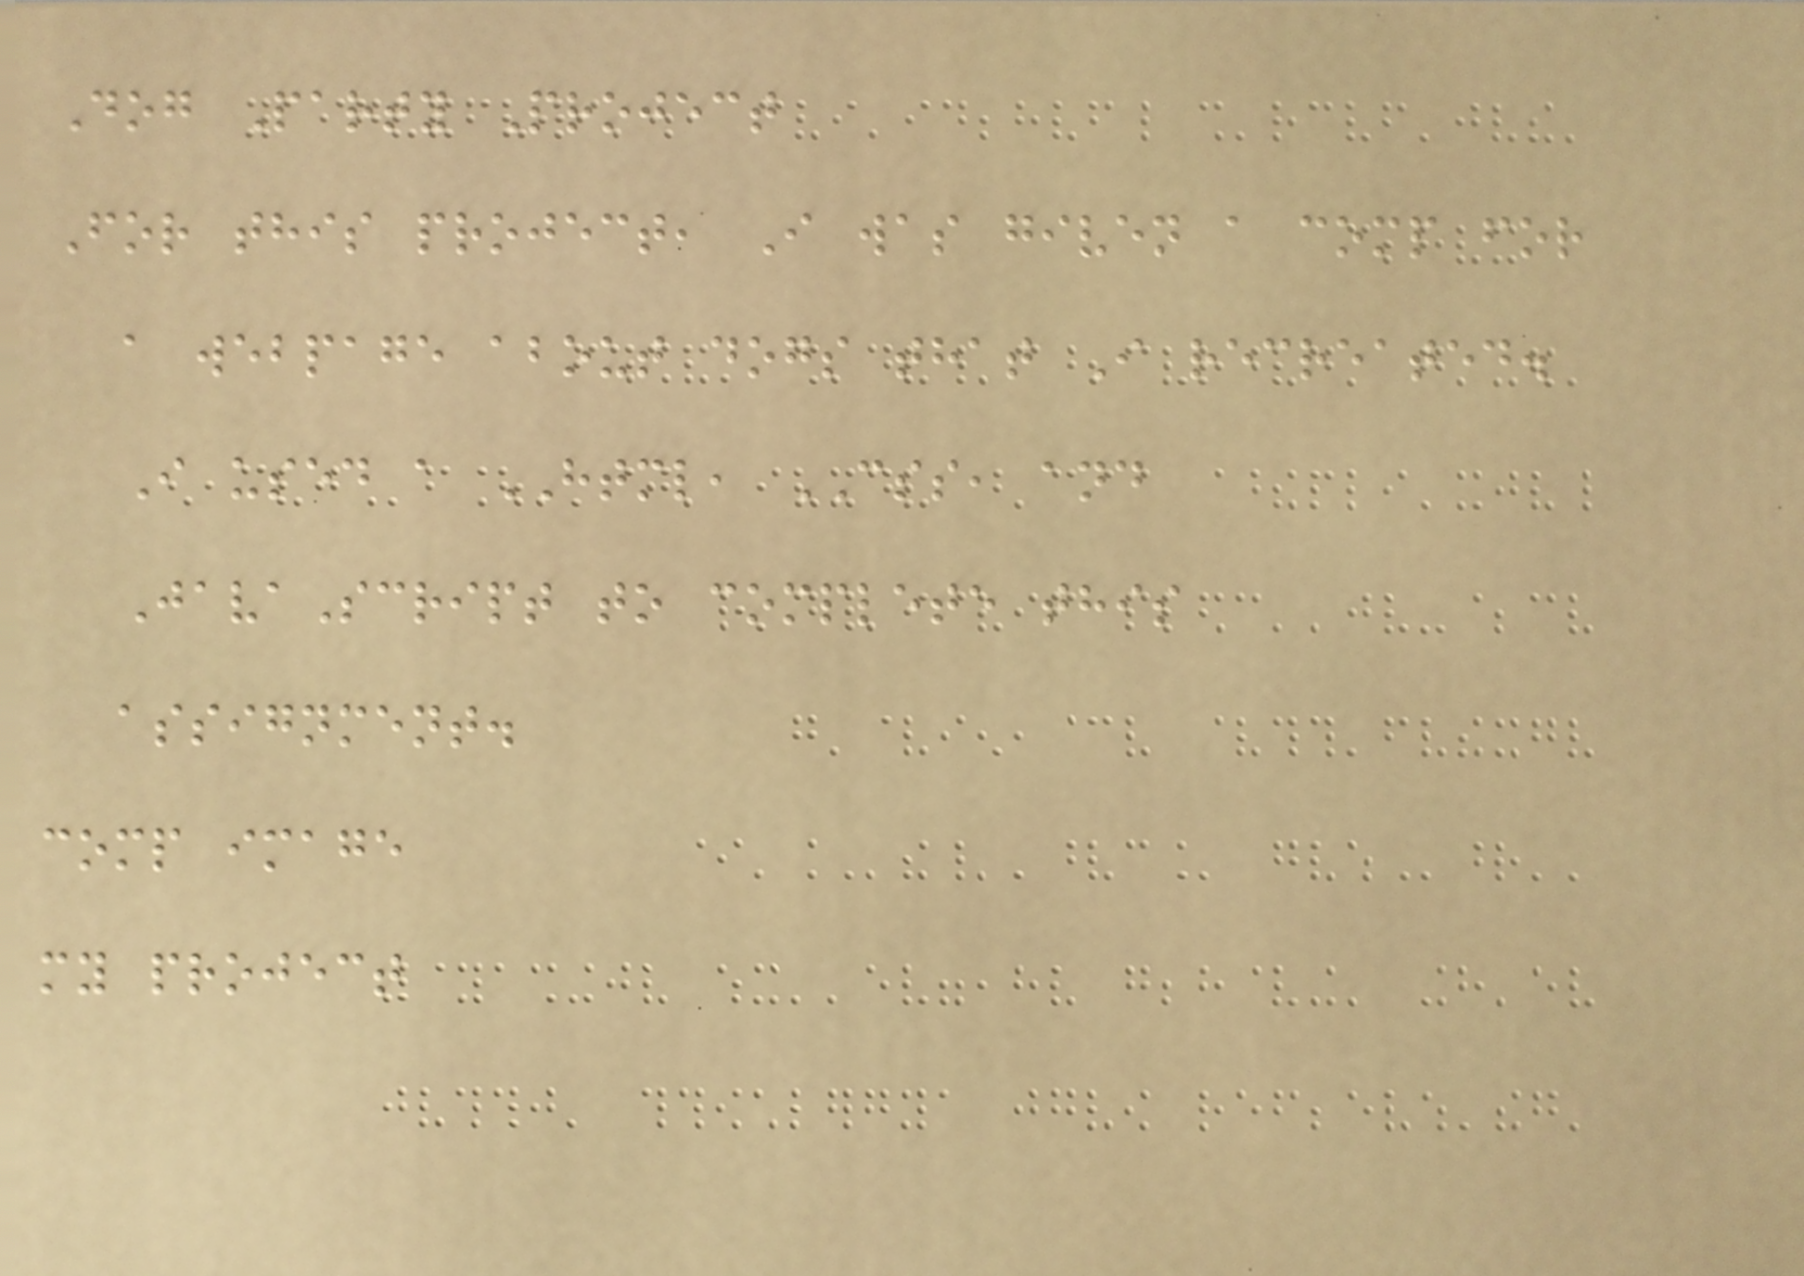Dog Party Project
For this project, I was given a comp for
a webpage about dogs that I recreated.
I used a HTML, CSS, and
JavaScript to complete this
assignment.
comp image
my project
